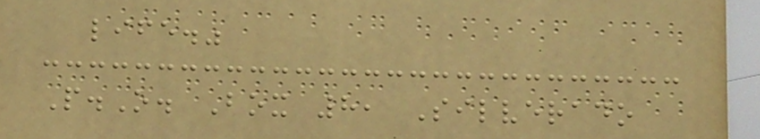life."
P.O. Box 8, Silverado
